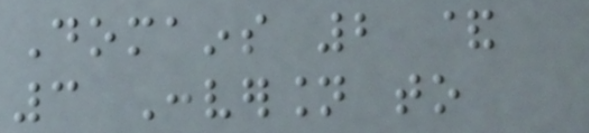Domains 2 &
3 Conversion to
